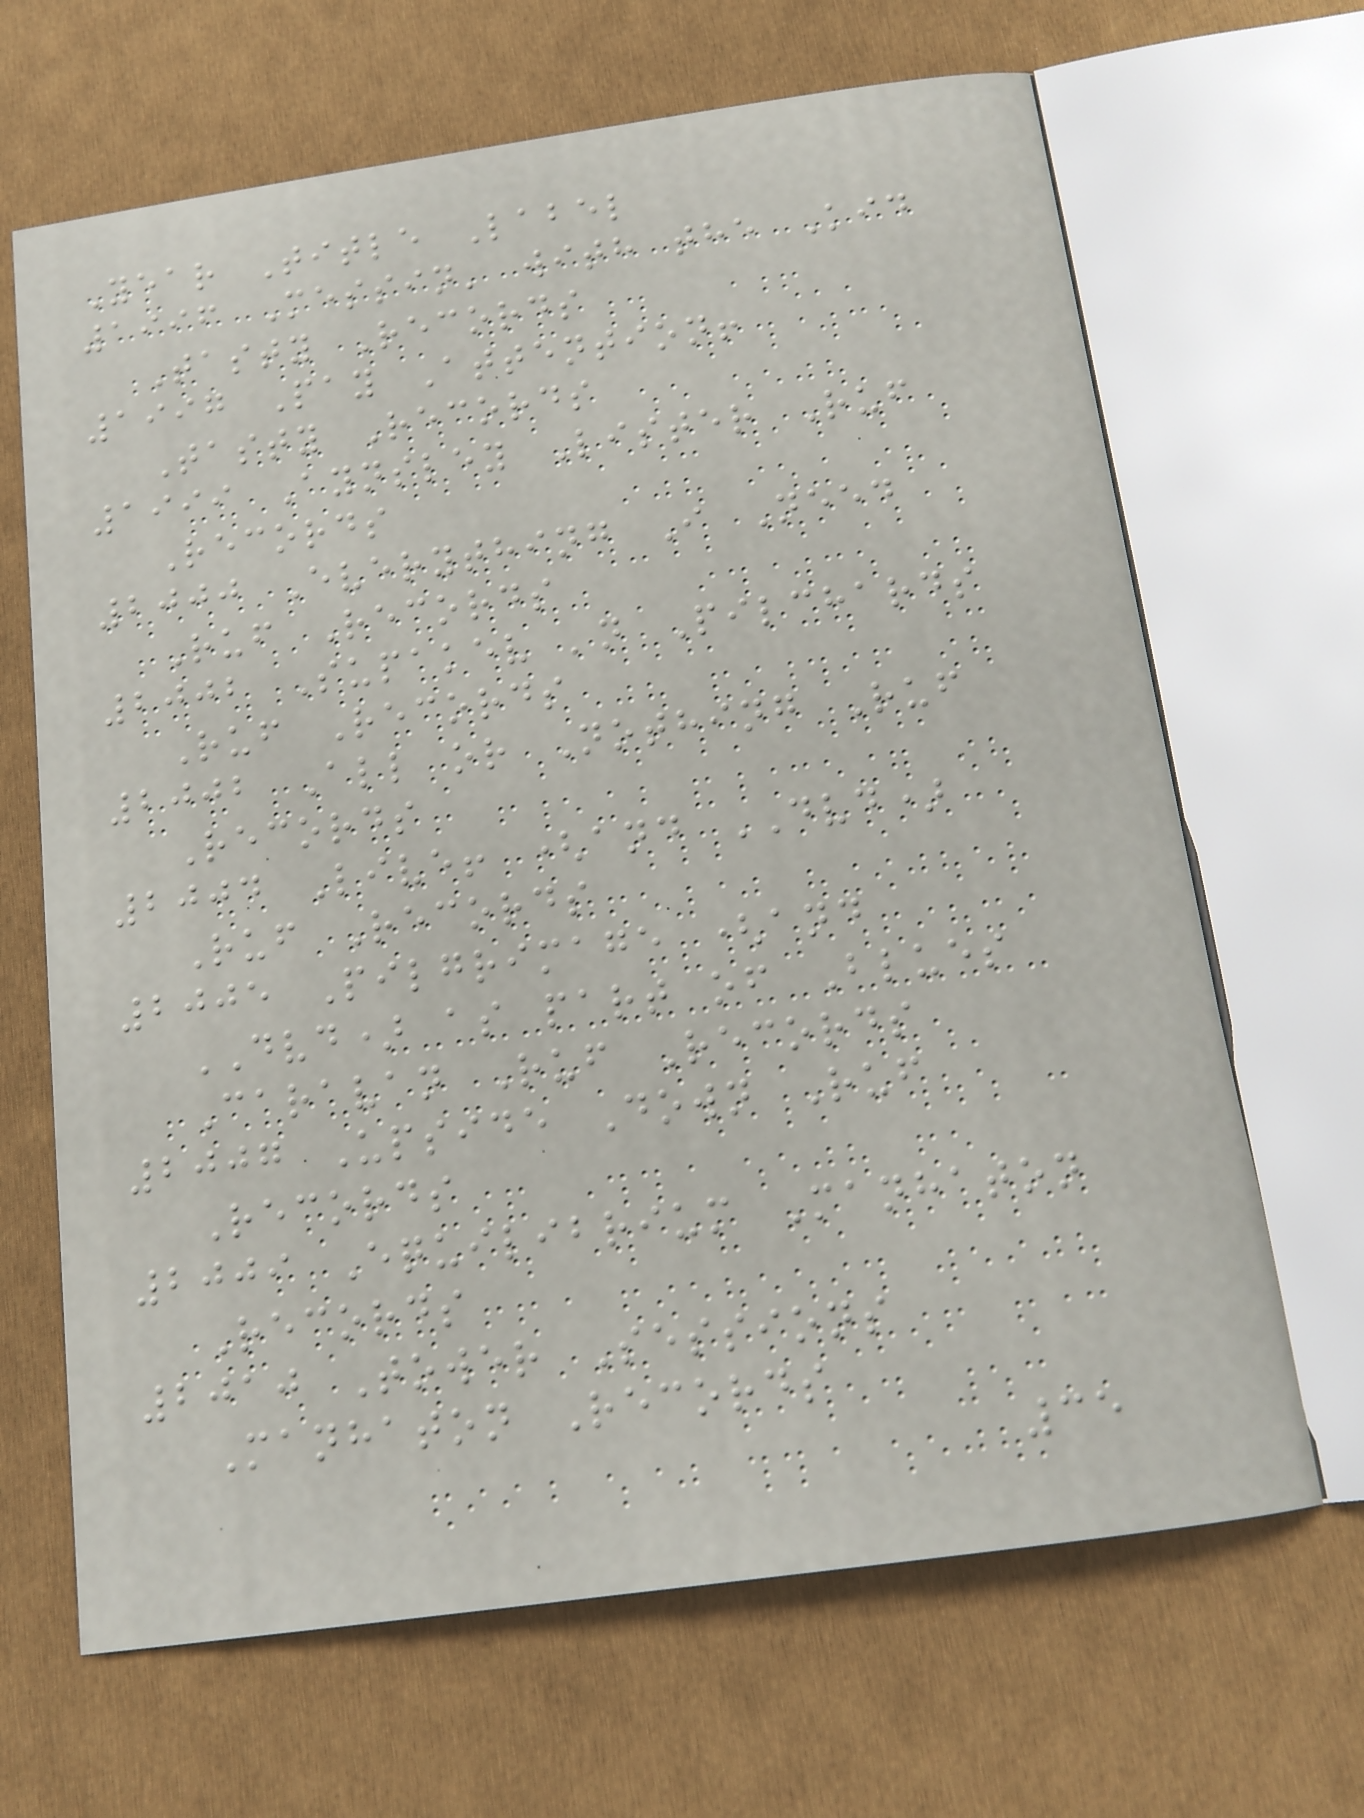Year Title Label
1996 Messin' with the Kid
Tasty Records
1997 Pay Attention!
Tasty Records
1999 Aynsley Lister Ruf
Records
2000 Everything I Need
Ruf Records
2002 Supakev 'n Pilchards
Ruf Records
2002 All or Nothing Ruf
Records
2004 Live! (and DVD)
Ruf Records
2005 Pilgrimage (and
DVD) as part of Blues
Caravan Ruf Records
2007 Upside Down Ruf
Records
2009 Equilibrium Manhaton
Records
2010 Tower Sessions
Manhaton Records
35
